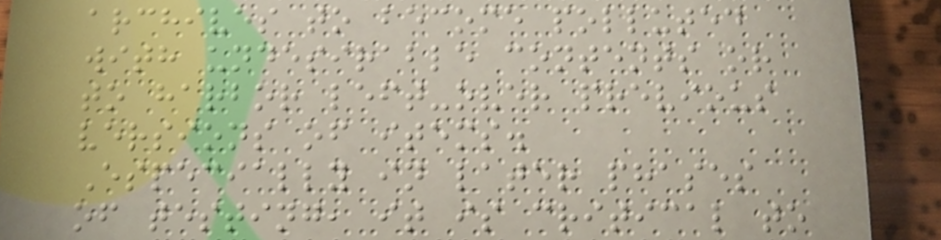archives to become polluted
with undesirable contents or
to harbor left-over previous
versions of items.
Especially in later phases
of testing, it is critical to
